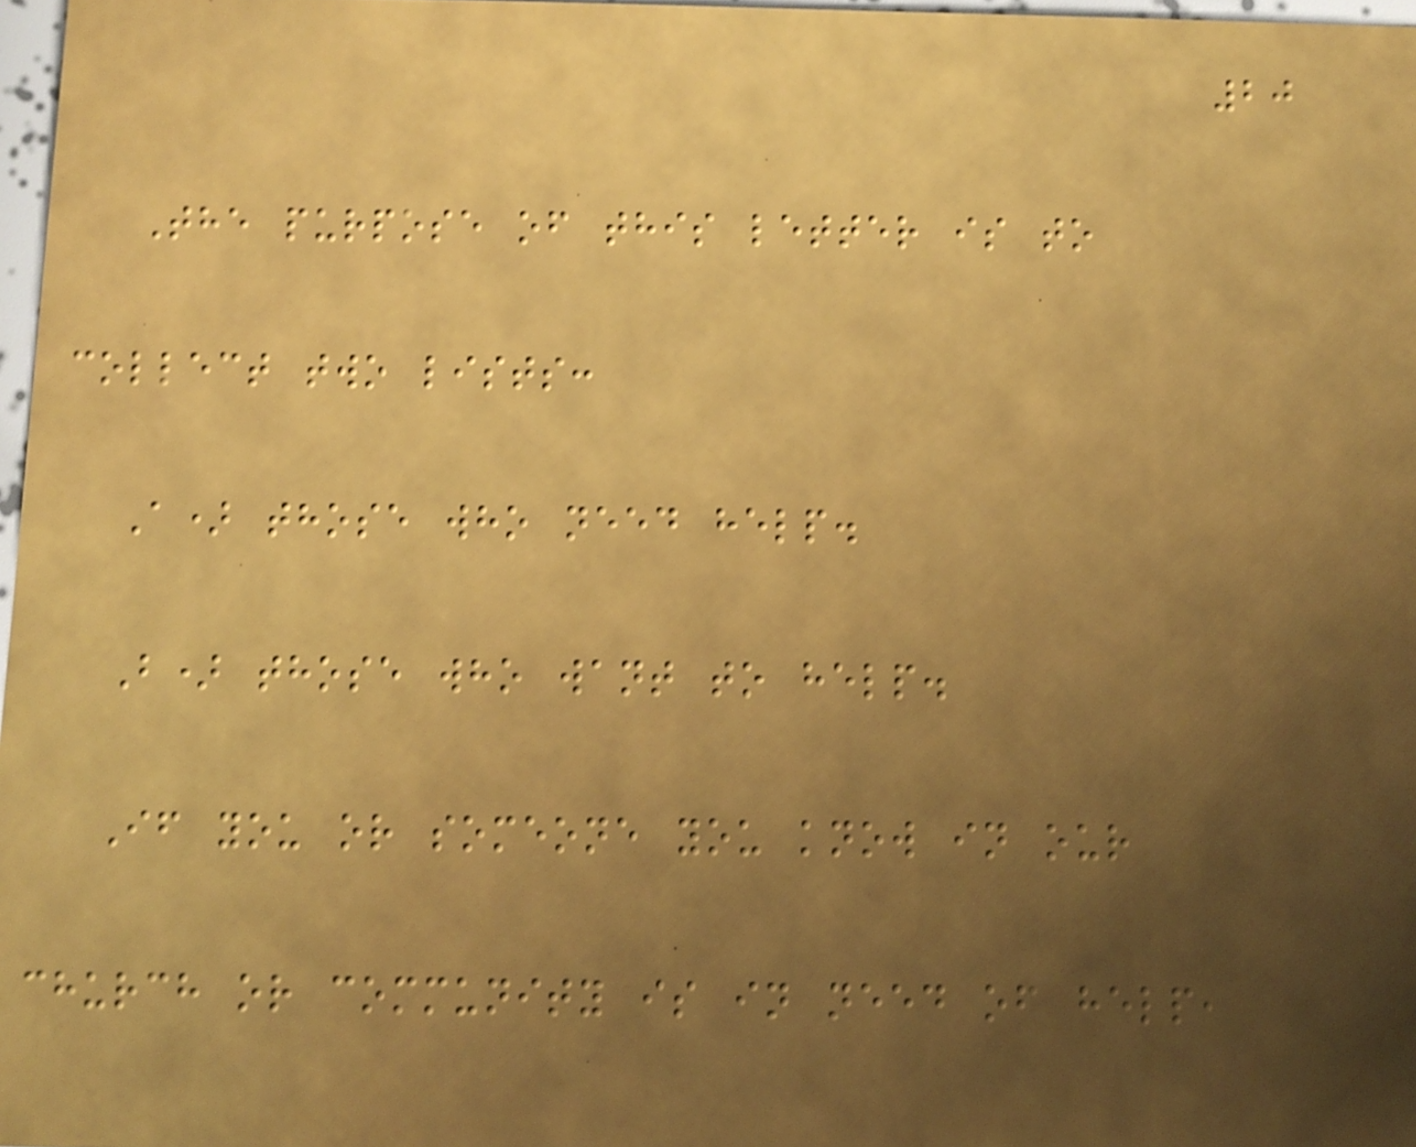20
The purpose of this letter is to
collect two lists:
A) those who need help.
B) those who want to help.
If you or someone you know in our
church or community is in need of help,
